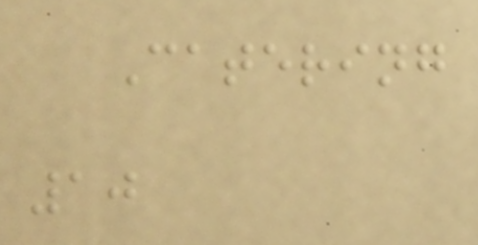Catering
10
